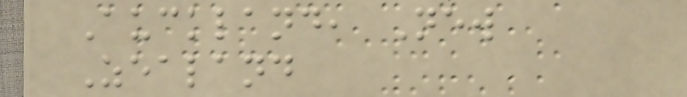Auckland, New
Zealand
